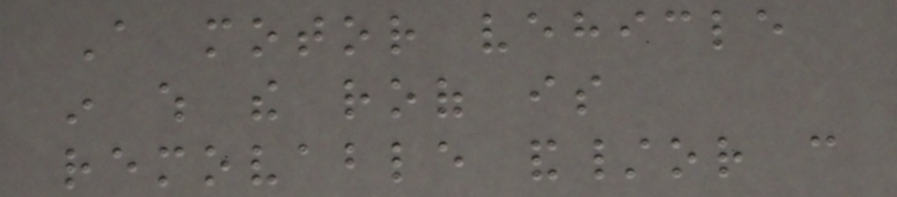A motor vehicle
in which the roof is
removable and/or can
